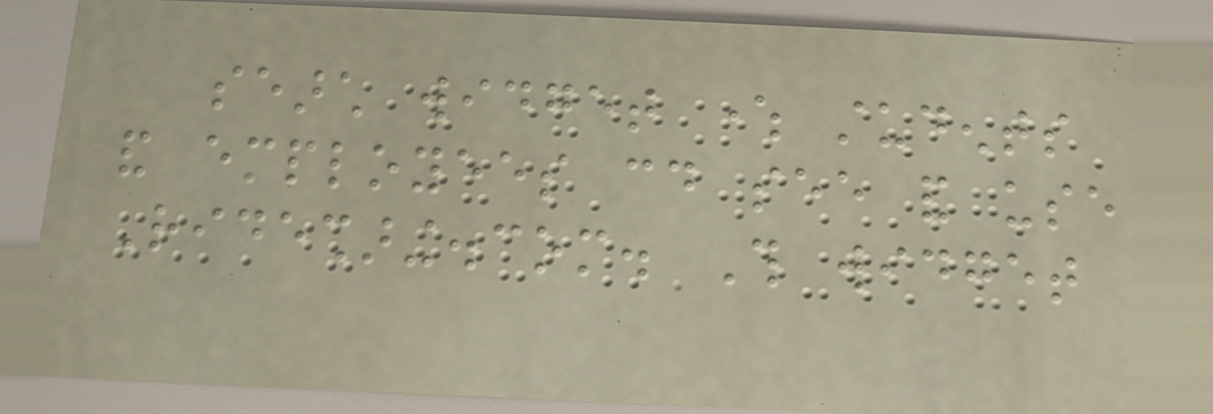search widget where students
and employees could see and use
Ridesharing.com. This widget
